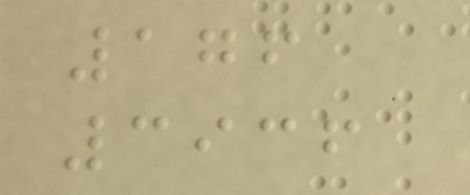176
3936
